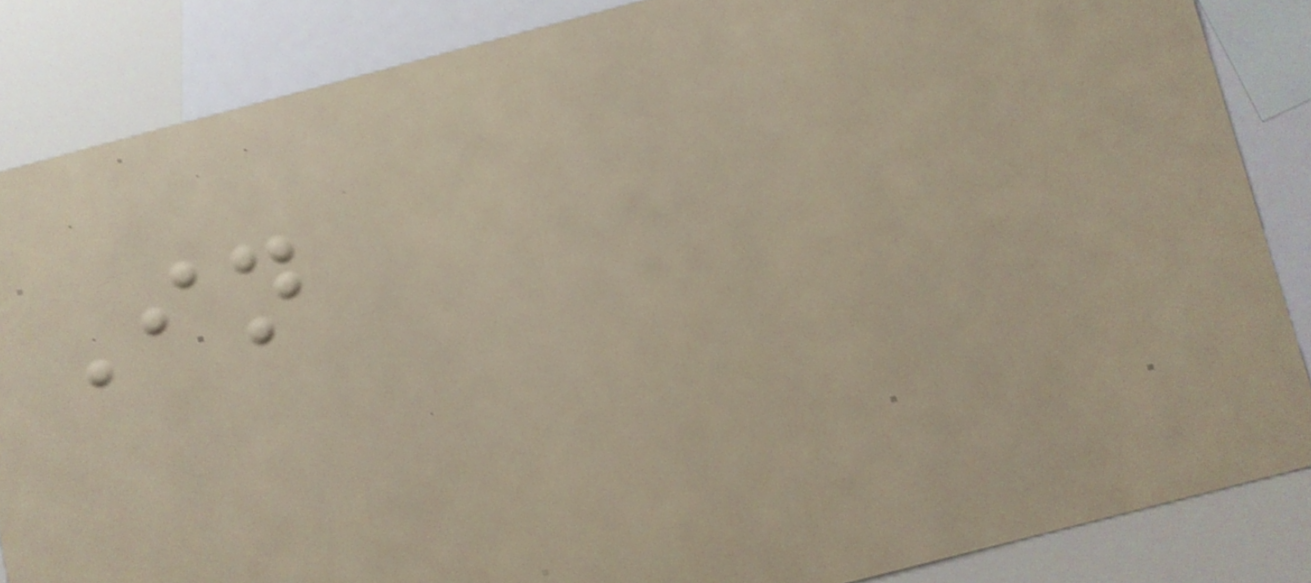In
